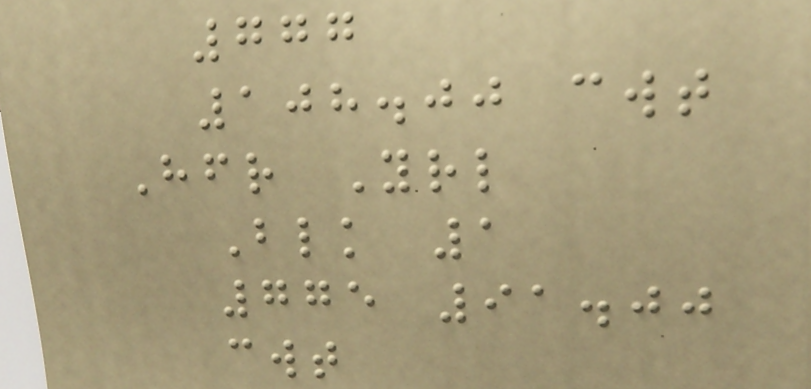777
108.00 cwt
Hfr Yrl
Blk 1
775 91.00
cwt
